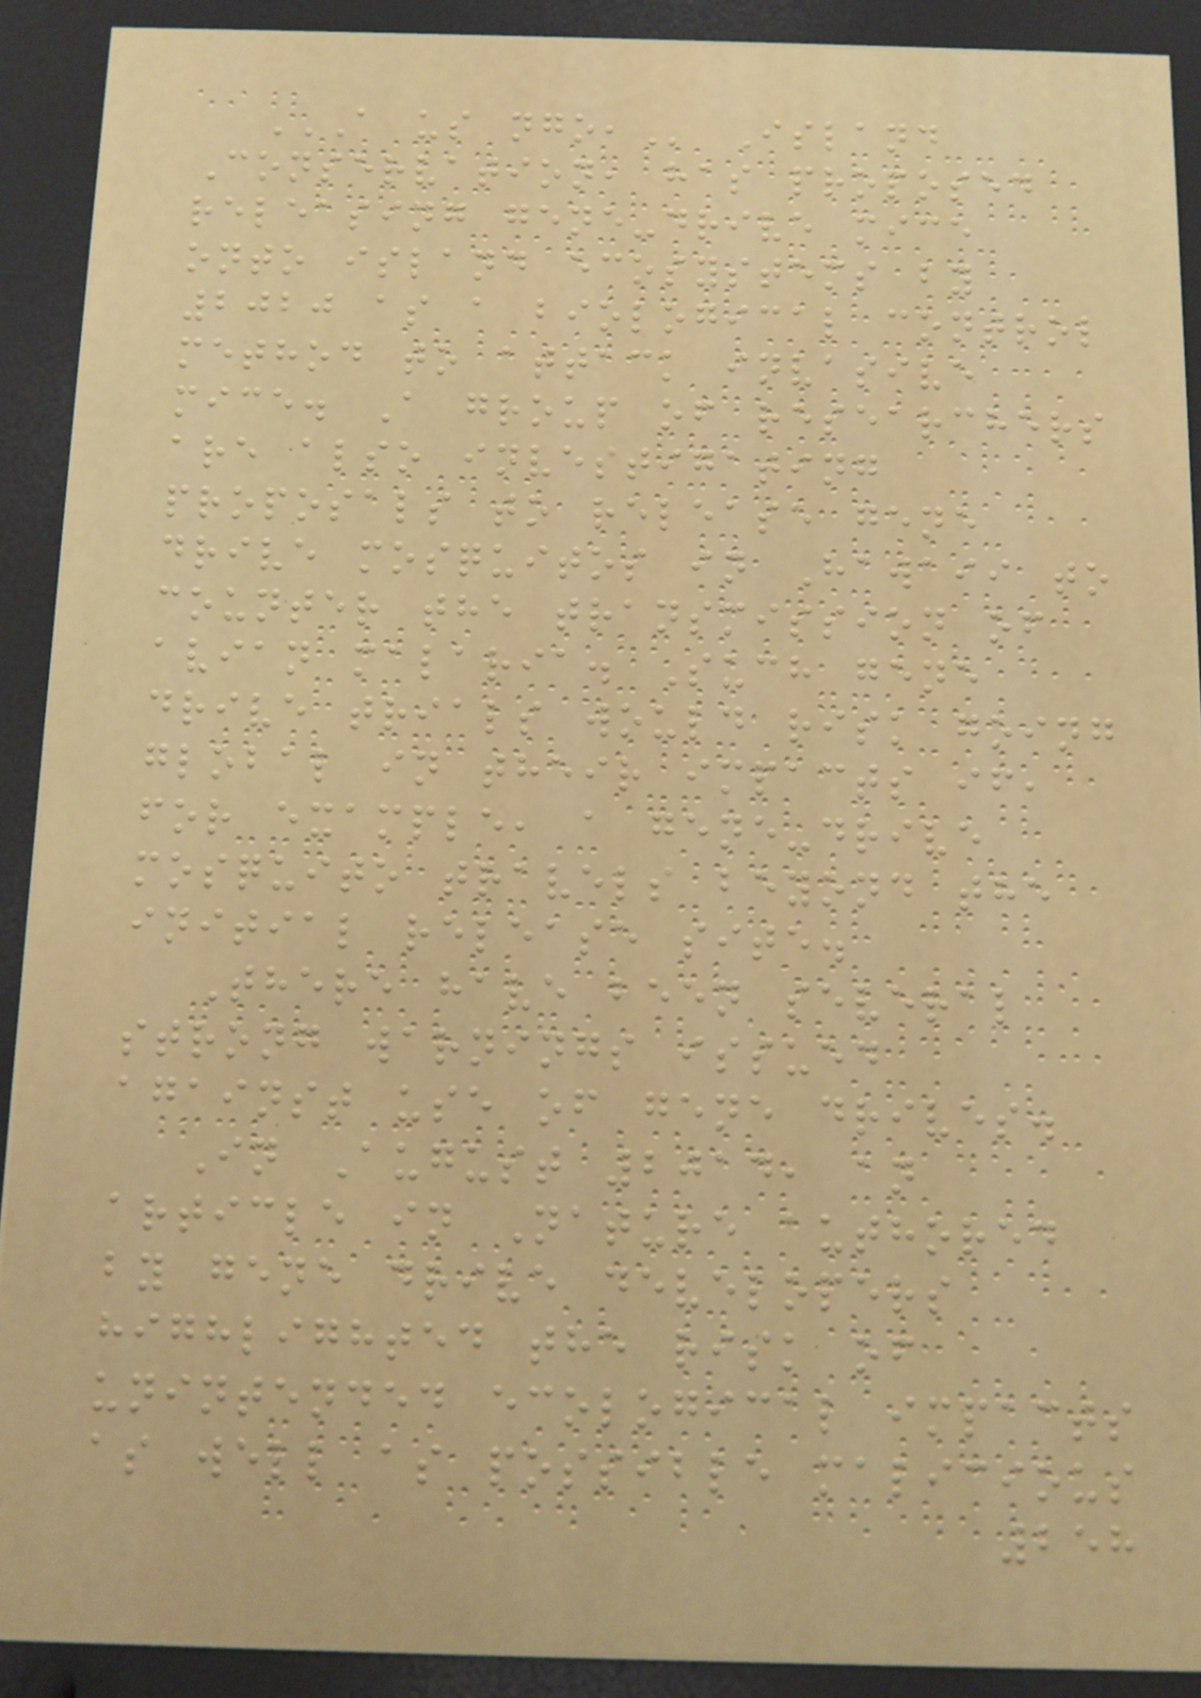A US NGO, Island
Conservation, has proposed
releasing gene-drive mice
onto island ecosystems by
2020 as a biological control
method to attack invasive
mice. A group of researchers
are also investigating
proposals to release gene
drive mosquitos in Hawaii to
counter the transmission of
avian malaria. Such gene
drive trials would risk going
global in their impacts if,
for example, a gene-drive
mosquito travels beyond the
initial release site.
There have been several
strong warnings issued
against use of gene drives.
In August 2014, an
article in Nature authored
by gene drive developers
highlighted the risk of
unintended ecological impacts
as well as possible malicious
258
